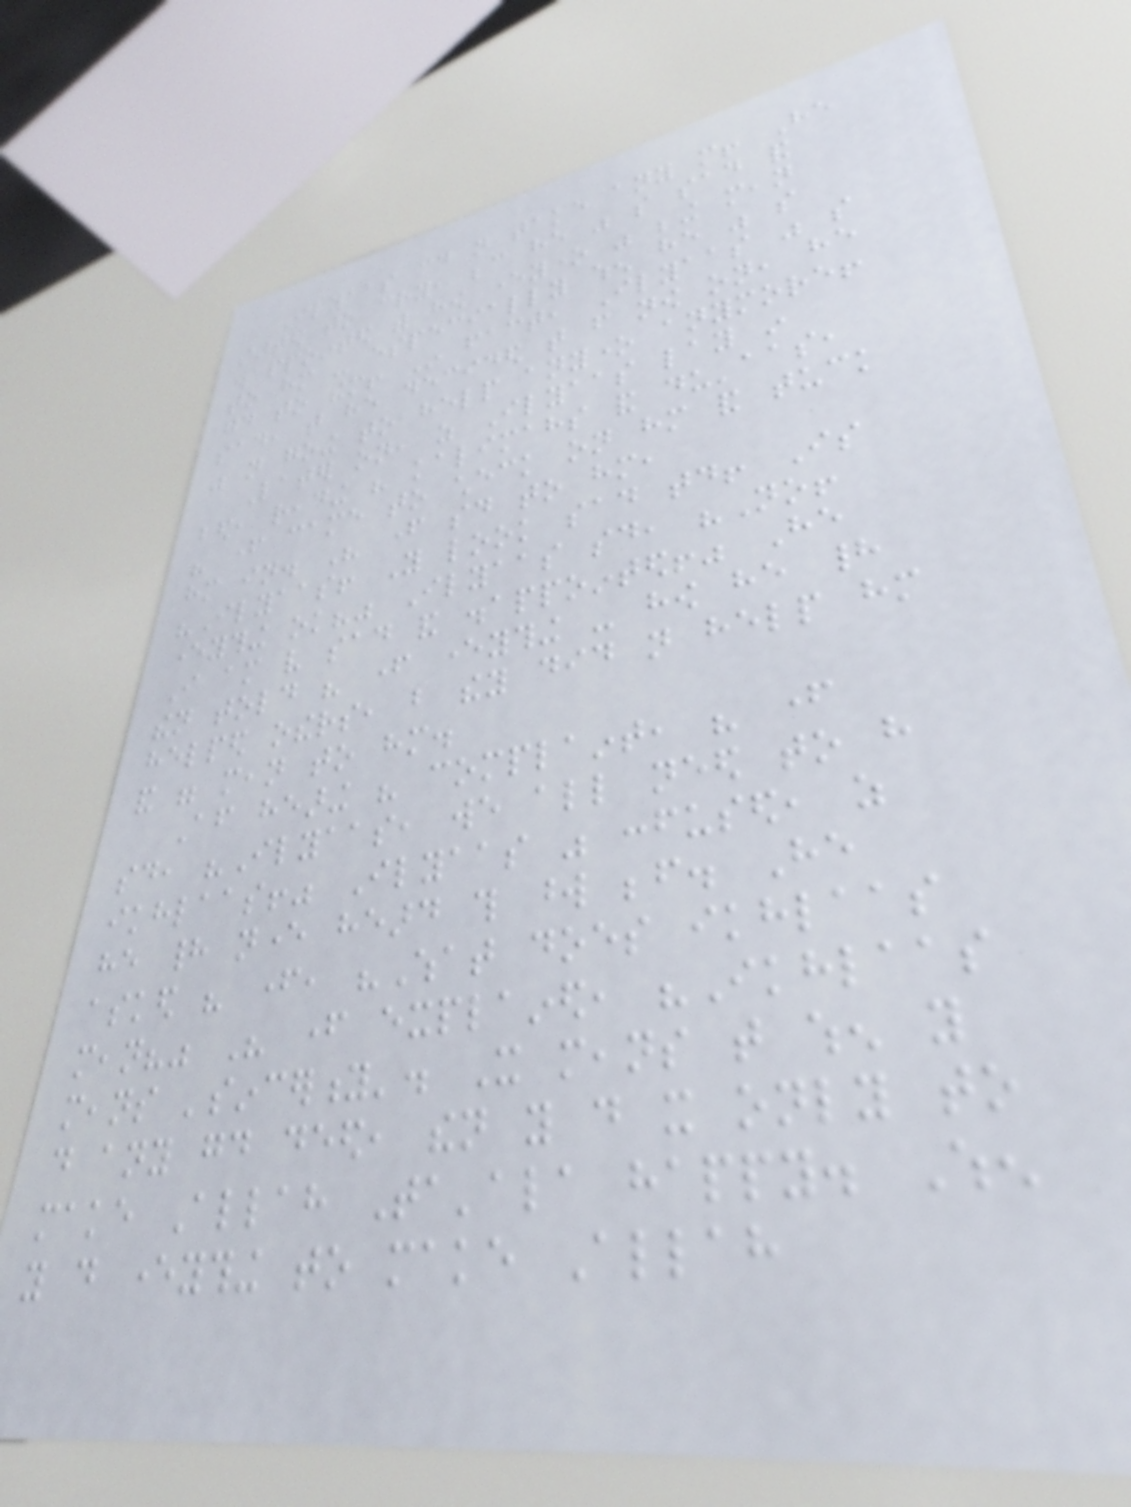Ilyaas could not take any more! He
started to cry, because he was so sad and
disappointed with how everyone was being mean
to him - especially when he was so
good to them! In fact, Ilyaas was so
sad, that he decided that from now on, he
was not going to help anyone anymore!
Later on, as Ilyaas lay in
bed, reading his kalimahs and du'aas,
his father came to check on him and tuck
him in. His father said to him,
"Ilyaas! You look sad today! Is
everything ok?" Ilyaas said, "No!
I am very sad and disappointed!" He
then told his father everything - how he had
helped others, but they did not help him
and were mean to him.
After hearing his complaint, his father
said, "Ilyaas, we all need to have
ikhlaas!" Ilyaas was confused, as
he had never heard this word before. He
asked his father, "What does ikhlaas
mean?" His father explained, "Ikhlaas
means 'sincerity'. It means that when you
do any good deed, then you do it only to
make Allah Ta'ala happy. When
you do everything to make Allah
